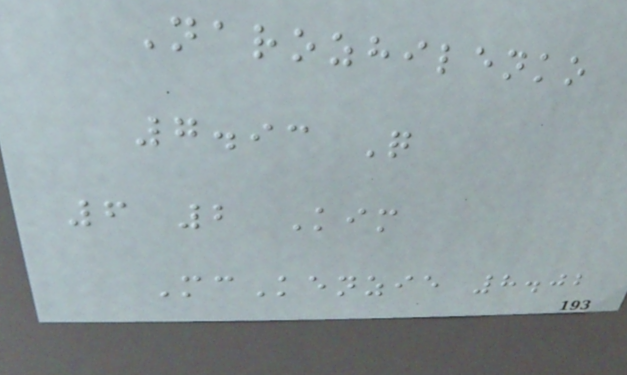Narozhilenko
7.93 Q
6 2 Kim
McKenzie 8.02
